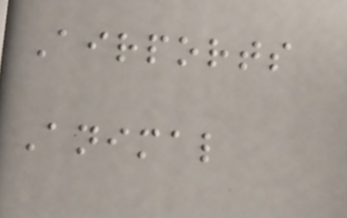Airports
Animal
